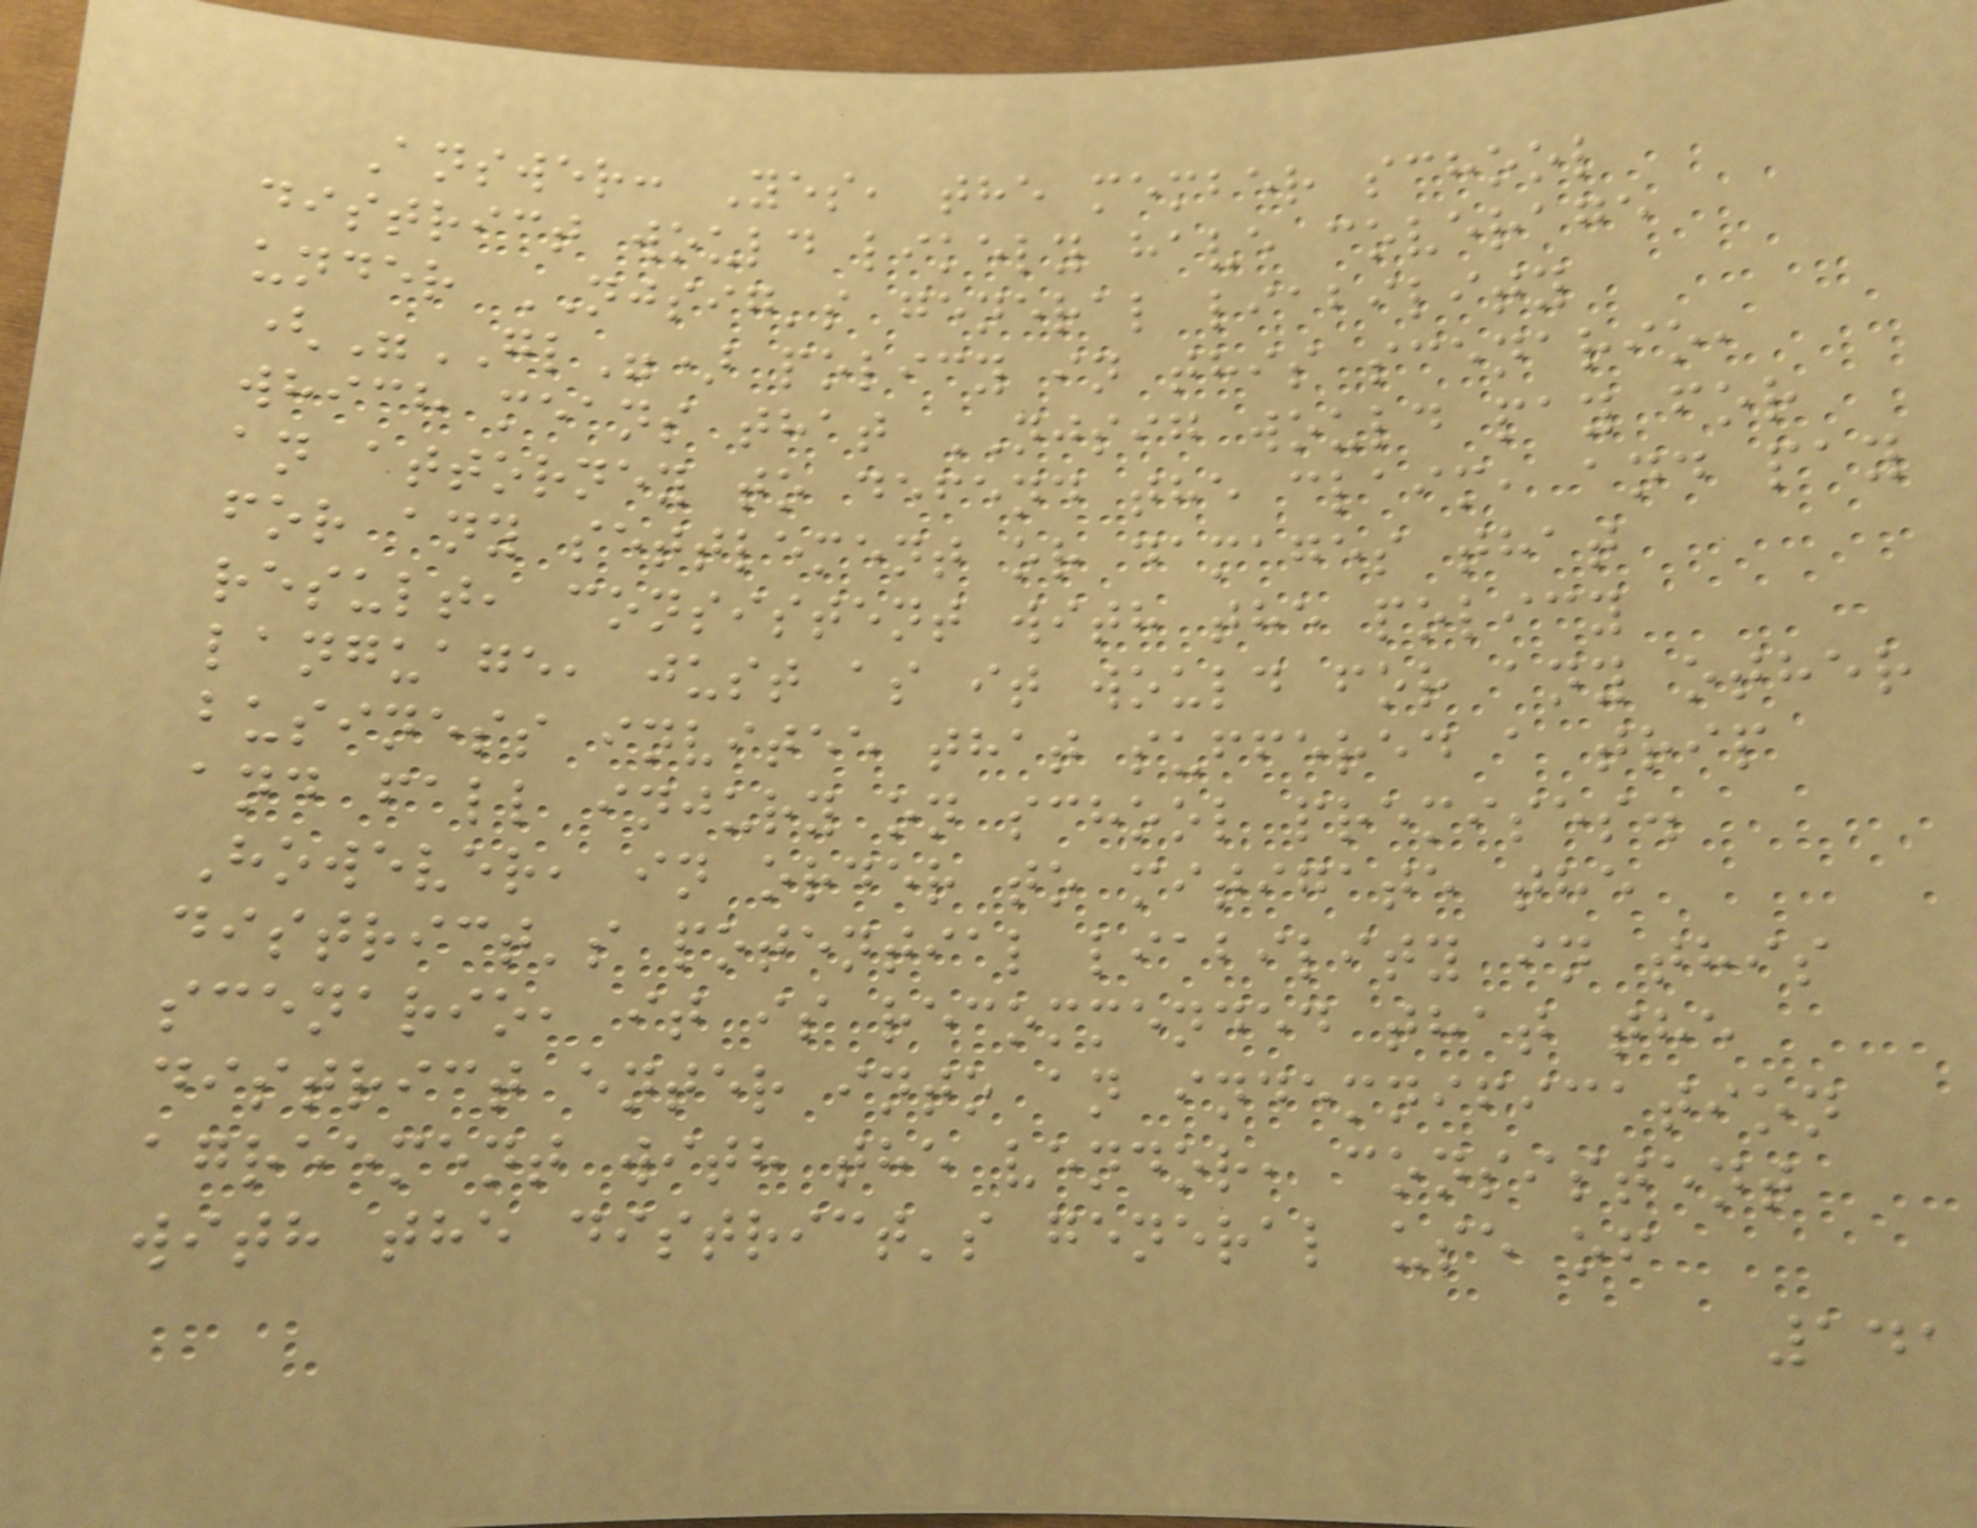Answer: Yes, the member school
district would likely have coverage
under NJSIG's general liability
("GL") policy in this scenario,
which means that NJSIG would pay for
an attorney to defend the claim, and pay
for any settlement or damages that
result, consistent with the policy
language, just as it would for any other
business invitee that suffered a trip
and fall injury on school premises.
However, in order to mitigate the
district's potential liability in this
scenario, it is recommended that the
district enter into an indemnification
agreement with the vendor, consistent
with the district's general use of
141
